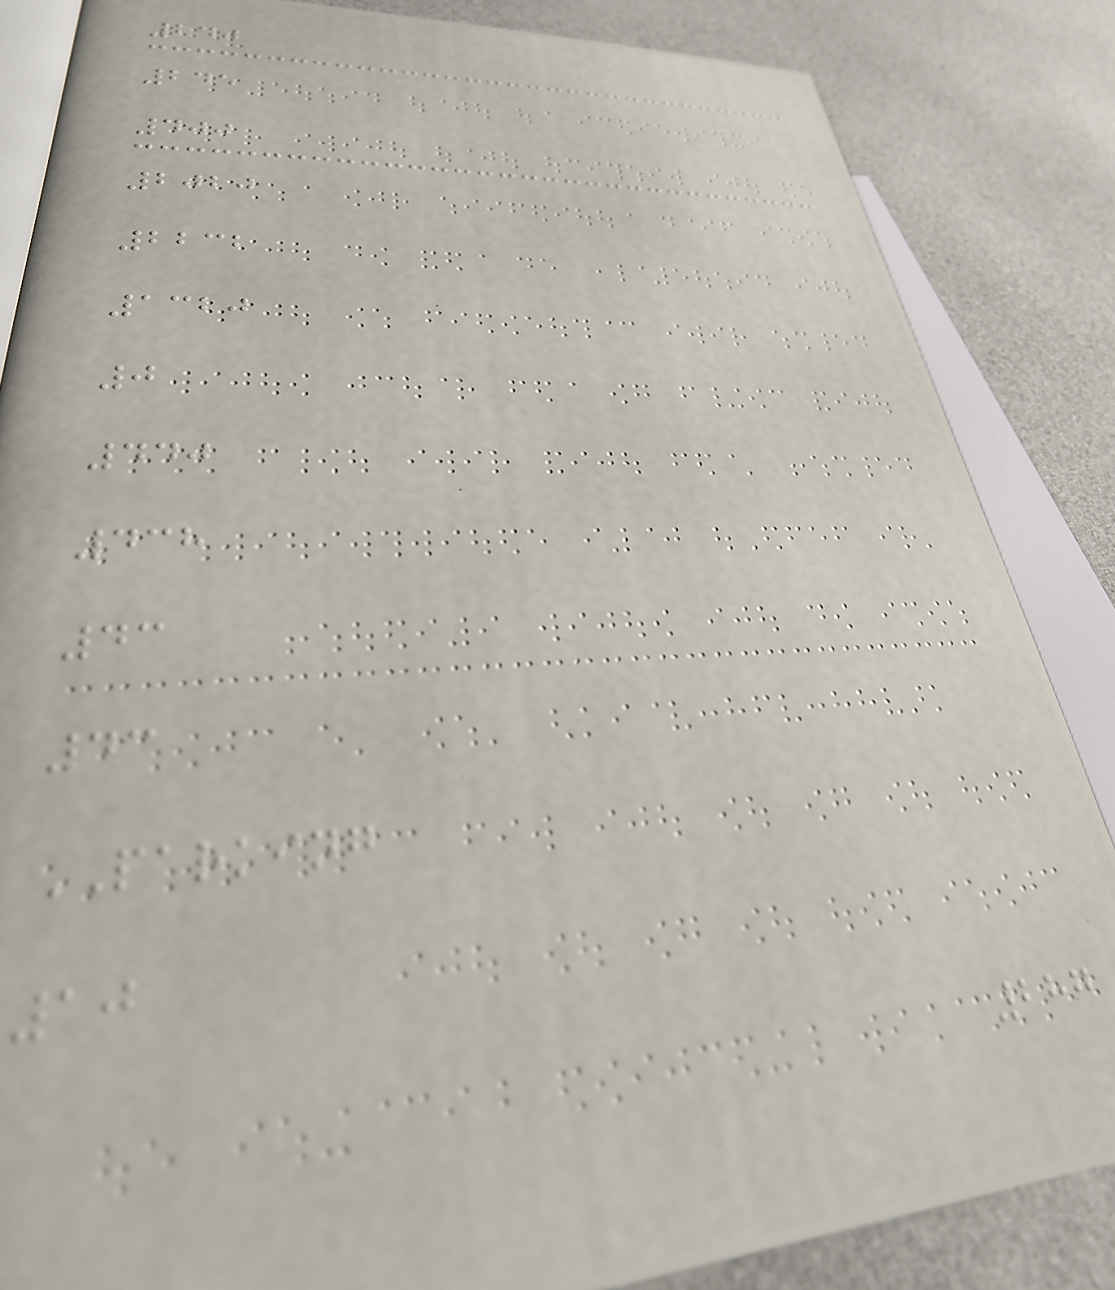240
245
400
2020
2232
1320
0
440
438
43
43
PARKING
10
287
